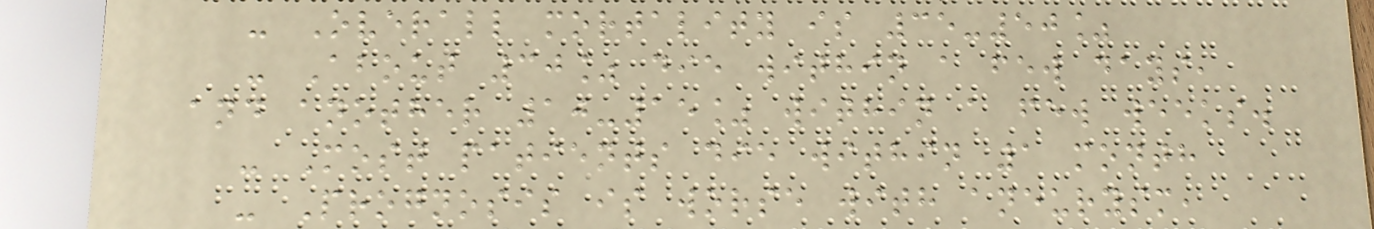- Overall mortality is 35-50%
- About 30% die within a few days,
and another 10-15% within a few weeks.
- Most patients die within 1 month
- Prognosis is worse with aneurysm,
